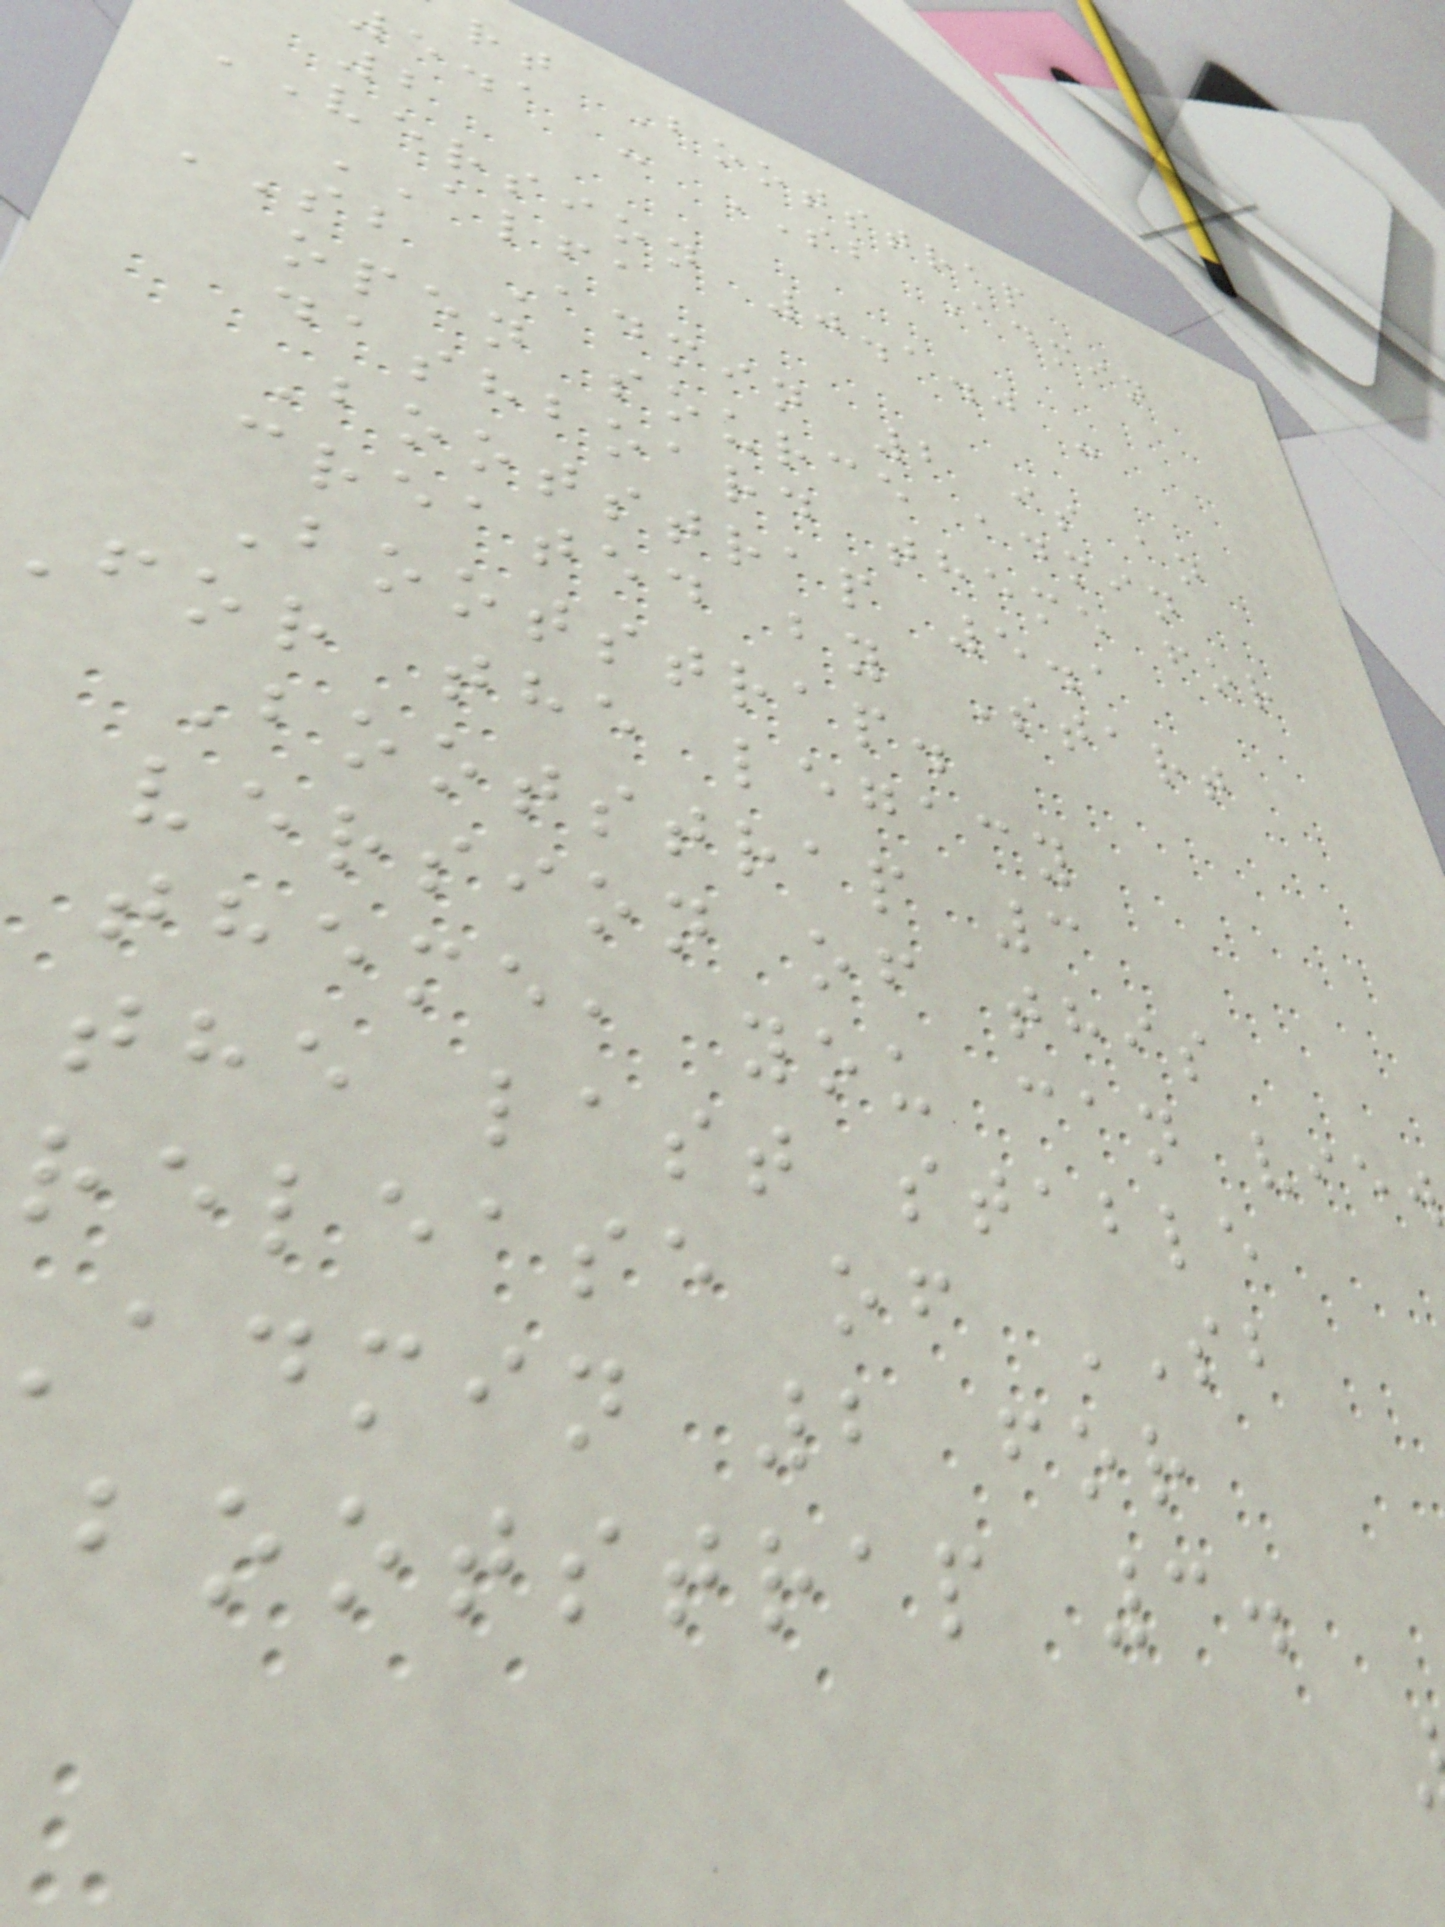rt Bootstrap
e.a - SB Admin
2
VERSION 0.1.0 -
ALFA
SB Admin 2 is an
open source admin
dashboard theme for
Bootstrap 5.1
created by Start
Bootstrap.
for the legacy
Bootstrap 3
version of this
theme, you can view
the last stable
release of SB
admin 2 for
bootstrap 3.
